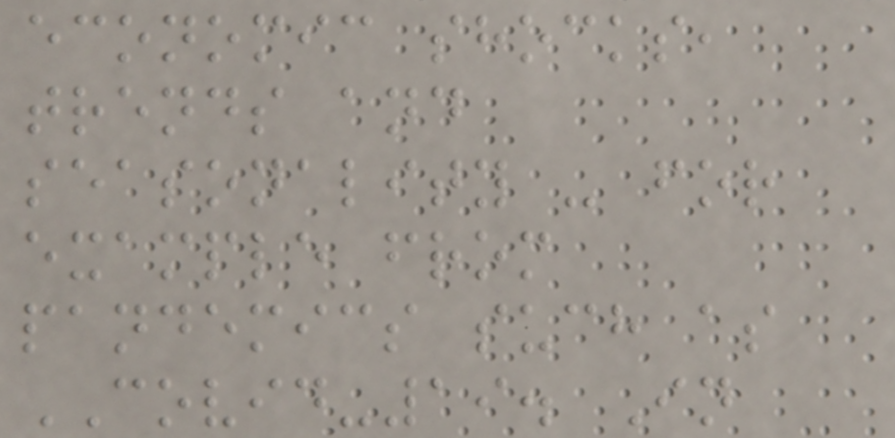economic shocks,
trends and
seasonality - for
example from
pandemics such as
COVID-19. In
